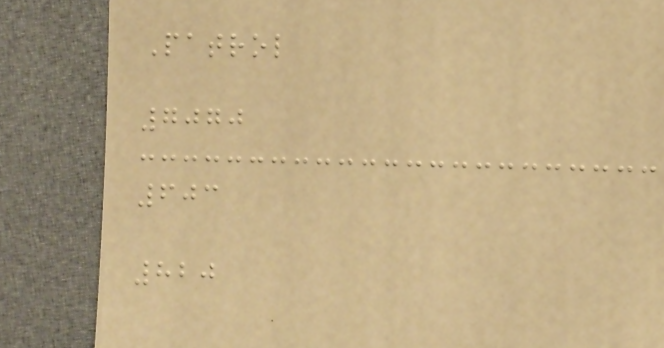Patrol
7070
603
820
